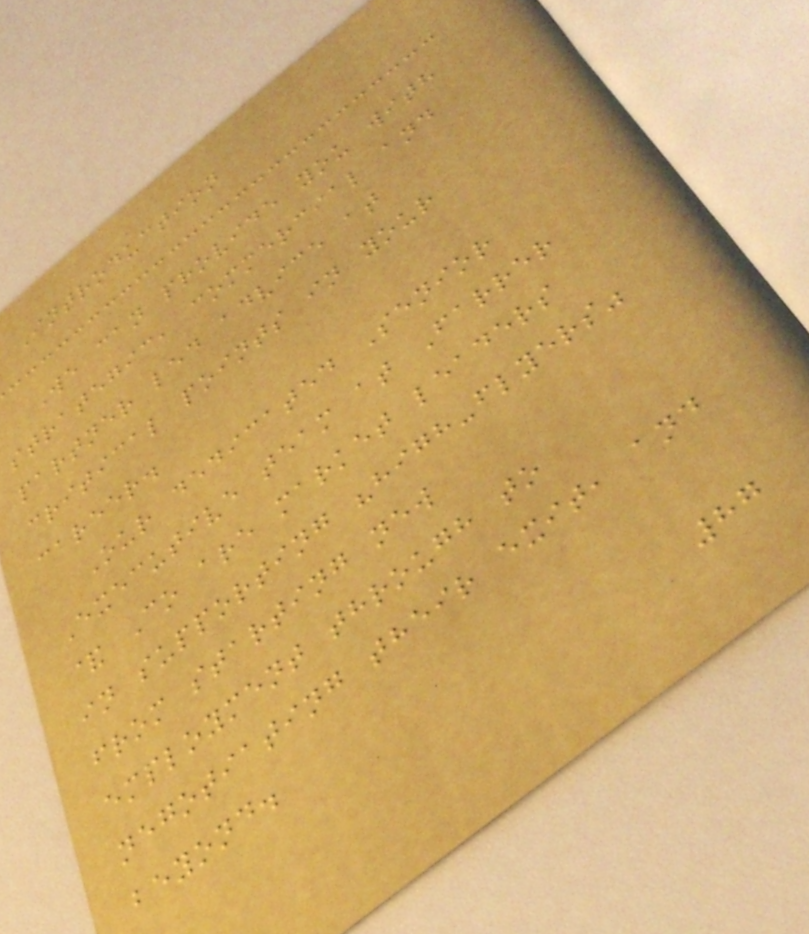Introduction
We can provide you with
strategic, commercial and
partner led advice at
critical points in your
career.
Our dedicated Senior
Executive team at Farrer
& Co are market leaders
in supporting "high-flyers"
from starting new
employment through to
negotiating their exit, and
beyond.
87
